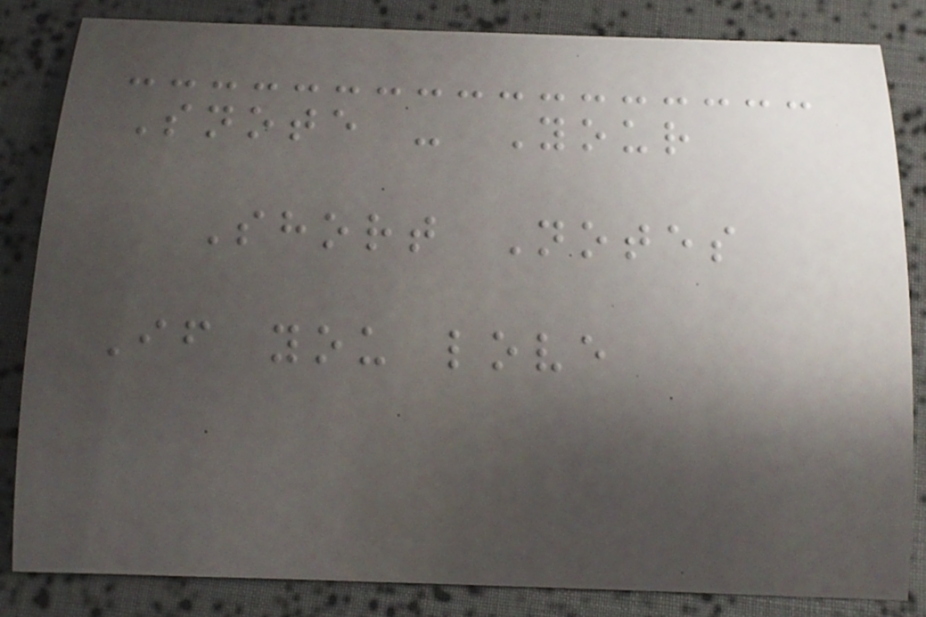Snote - Your
Short Notes
If you love
